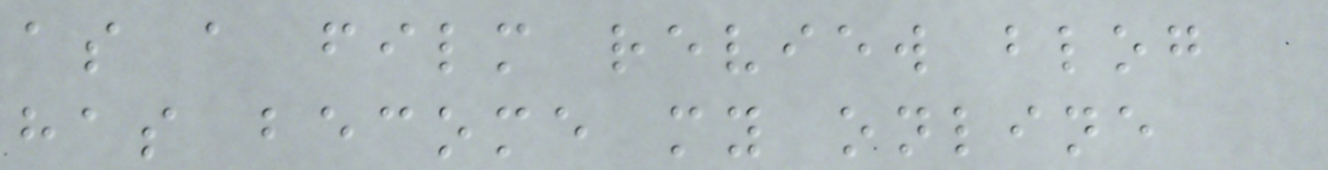as a film review blog
has become my online
